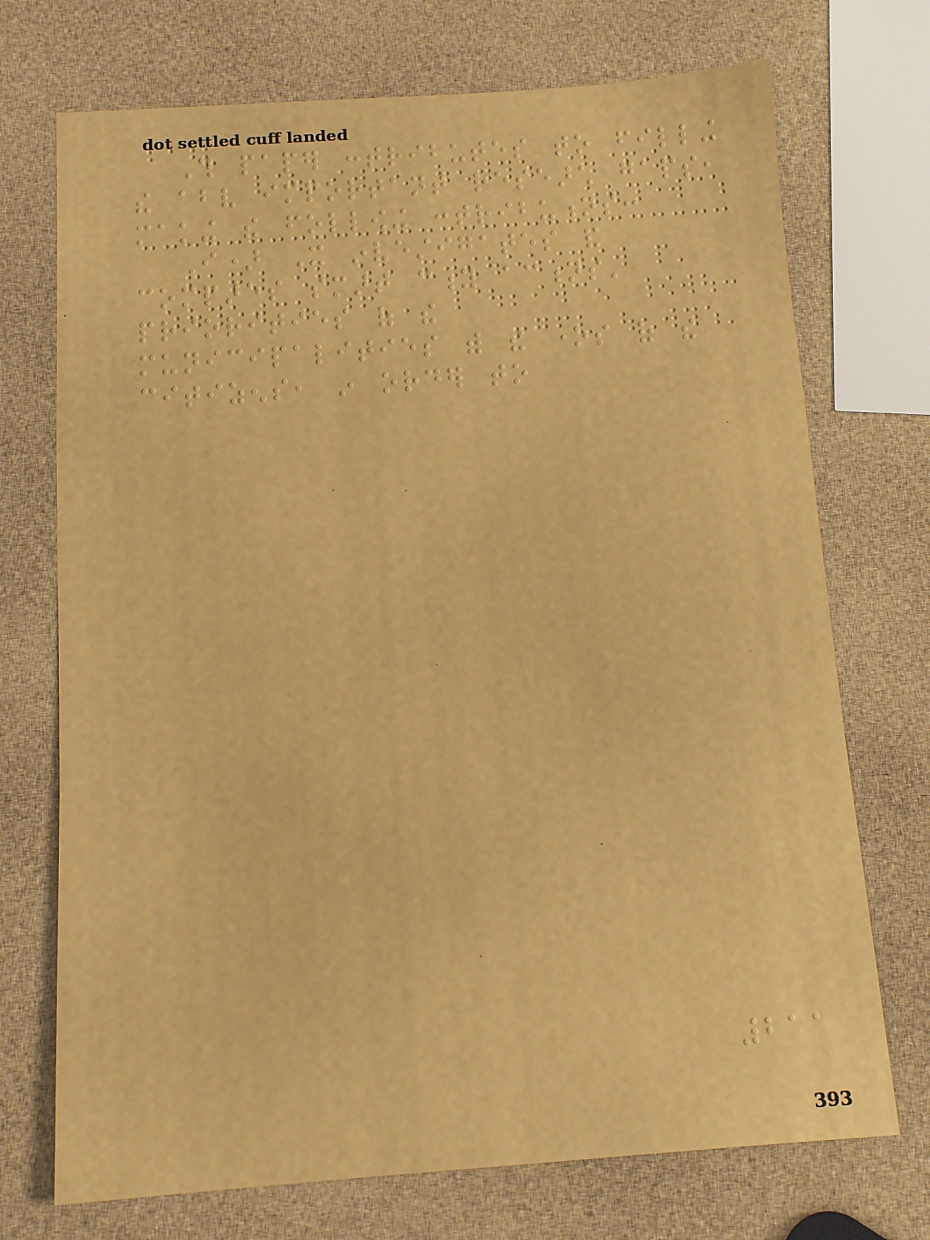This paper contributes to filling
the above important research gaps,
making the following contributions:
I) It investigates and
compares smart city actions'
priorities of the
municipalities with the ones of the
citizens, in order to
211
